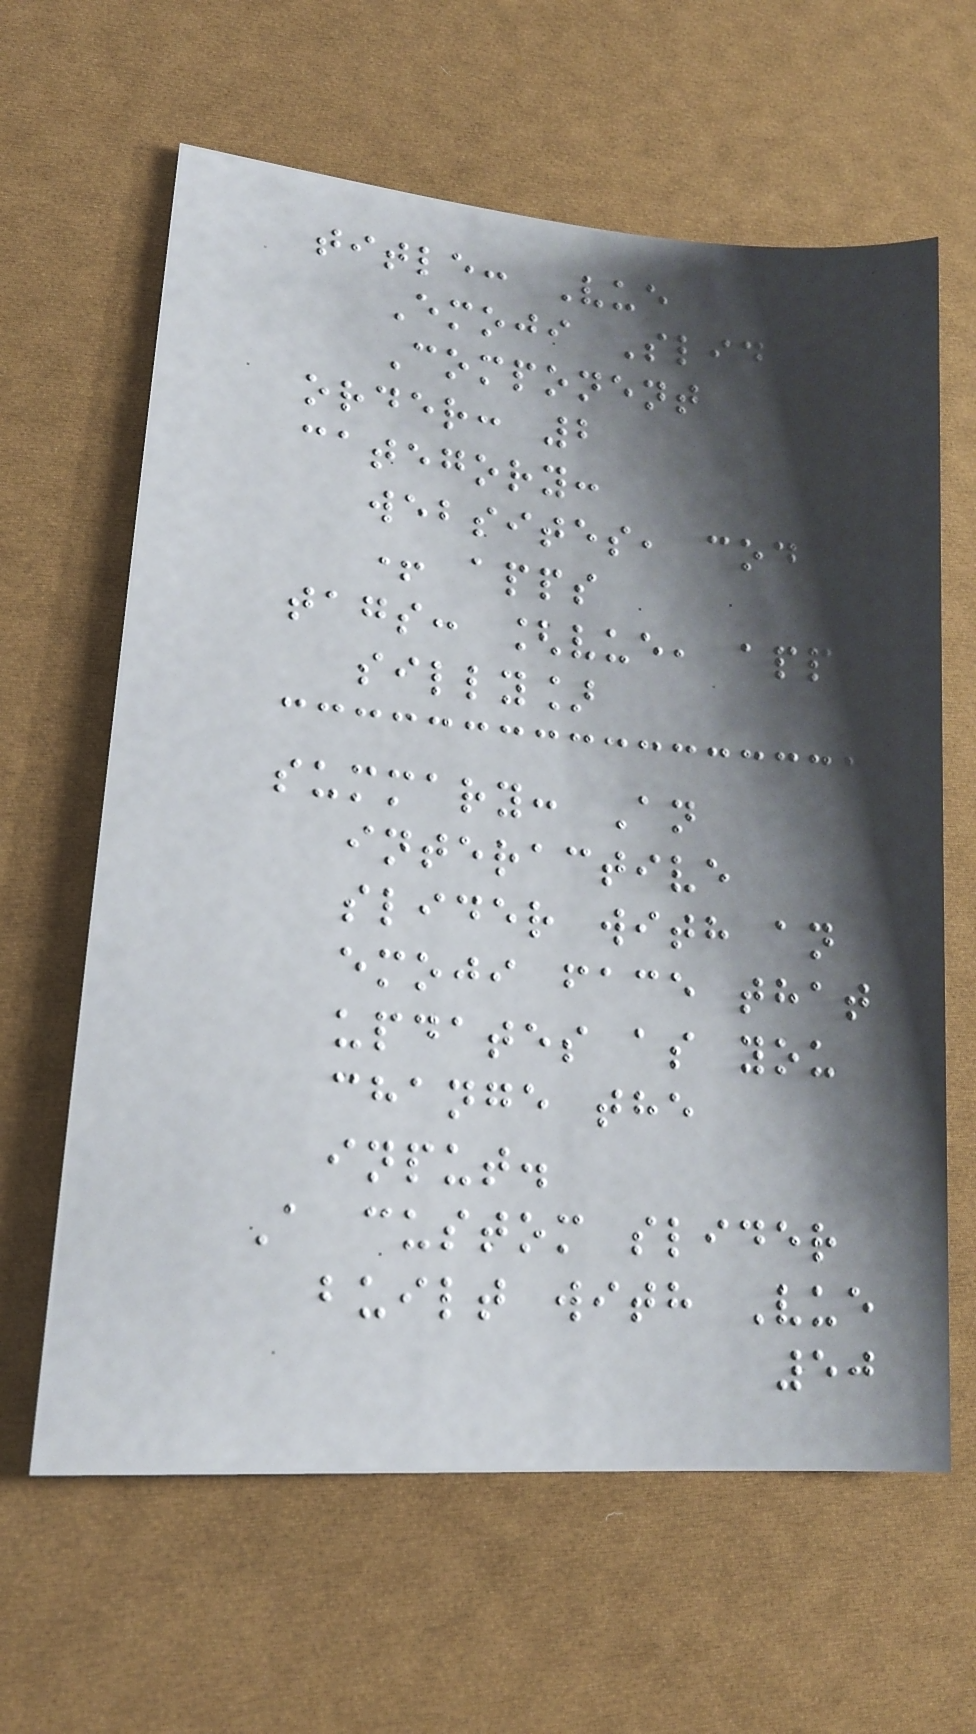title: Vue
Emoji Slider
Component
order: 2
category:
websites, code
+ apps
tags: [vue, app,
silly]
summary: An
interactive
slider with an
emoji face that
updates as you
change the
input.
A custom slider
built with Vue
50
